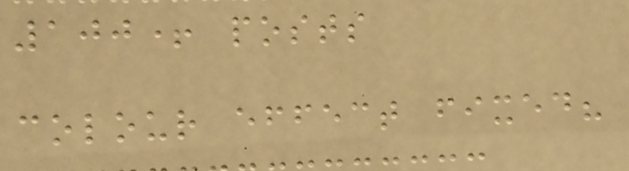100+ posts
colour effect fixed?
